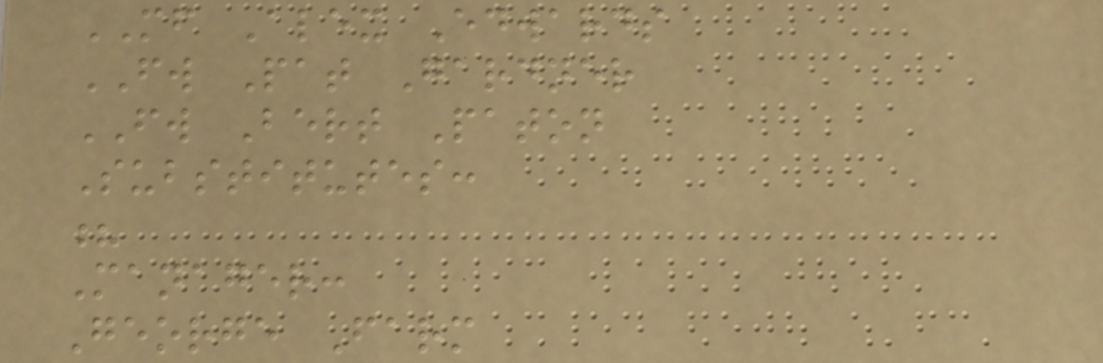MF Alex Edwards
FW Pat Gardner
FW Bert Paton
Substitutes:
?
Manager:
George Farm
